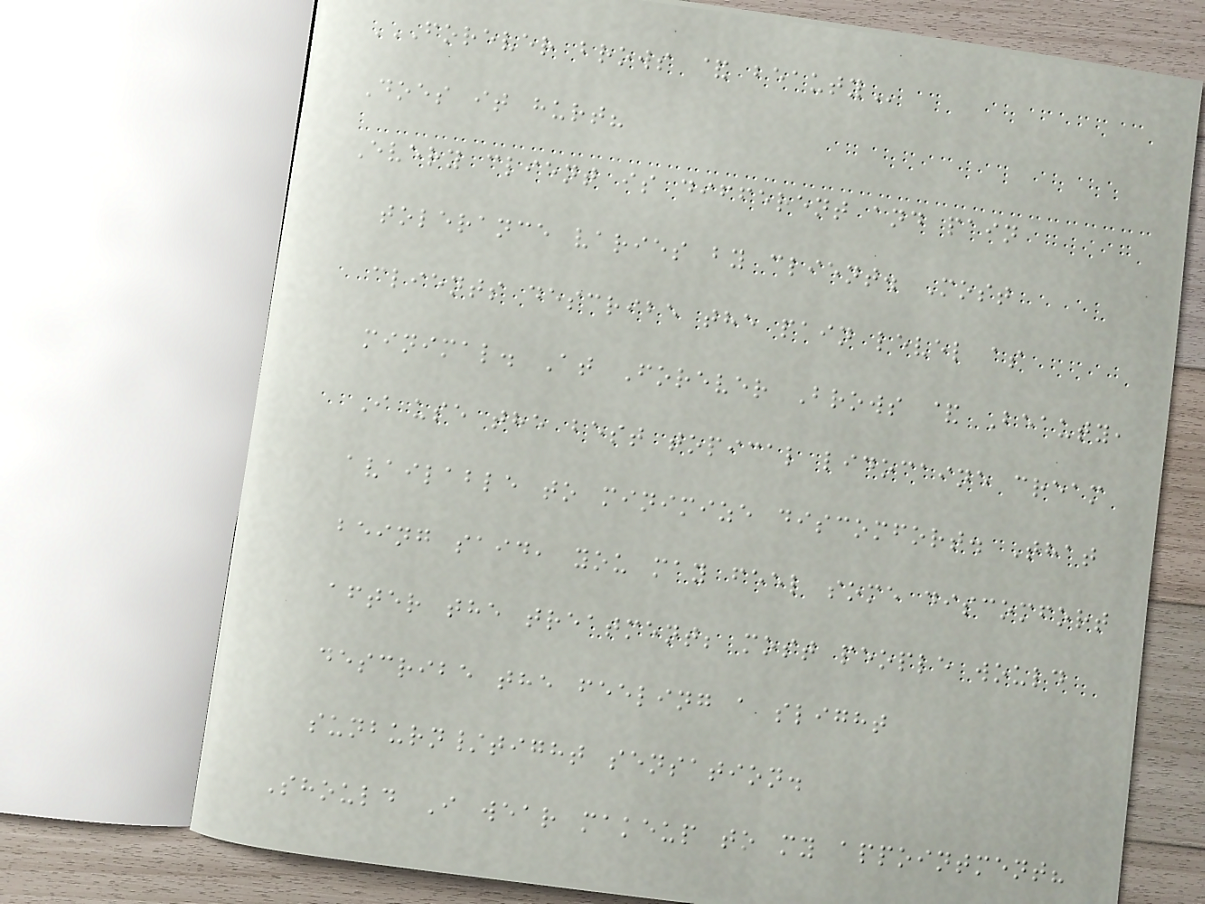FOREVER BROWS & BEAUTY
Does it hurt?
Every client is different and pain
tolerance varies by client. Most
clients describe the pain level as
minimal. At Forever Brows & Beauty,
I use the best topical lidocaine cream
available to minimize discomfort. That
being said, you may feel some discomfort
after the treatment; most people would
describe the feeling a slight
sunburn/tight sensation.
Should I wear makeup to my appointment?
